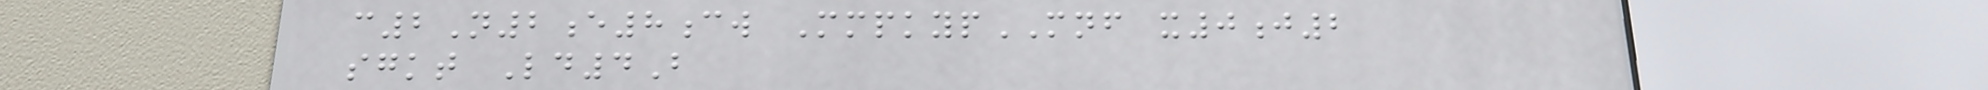c2N2e8cw MmpkypMNF x0j2
sgkt Ld4B
